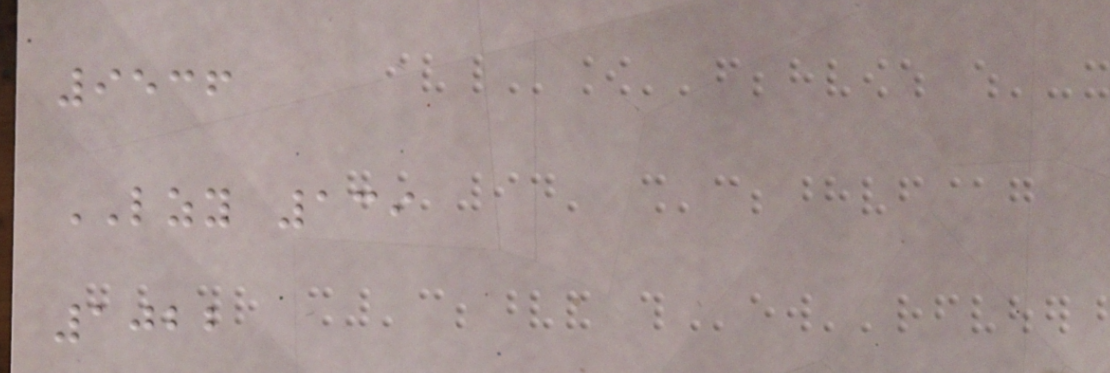9536
LZY 139
1022
